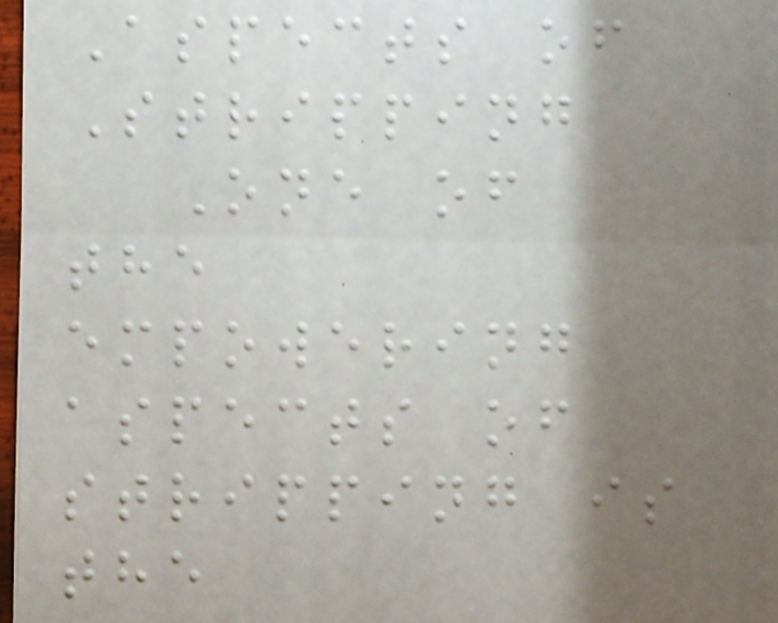Aspects of
Stripping
One of
the
empowering
aspects of
stripping is
the
